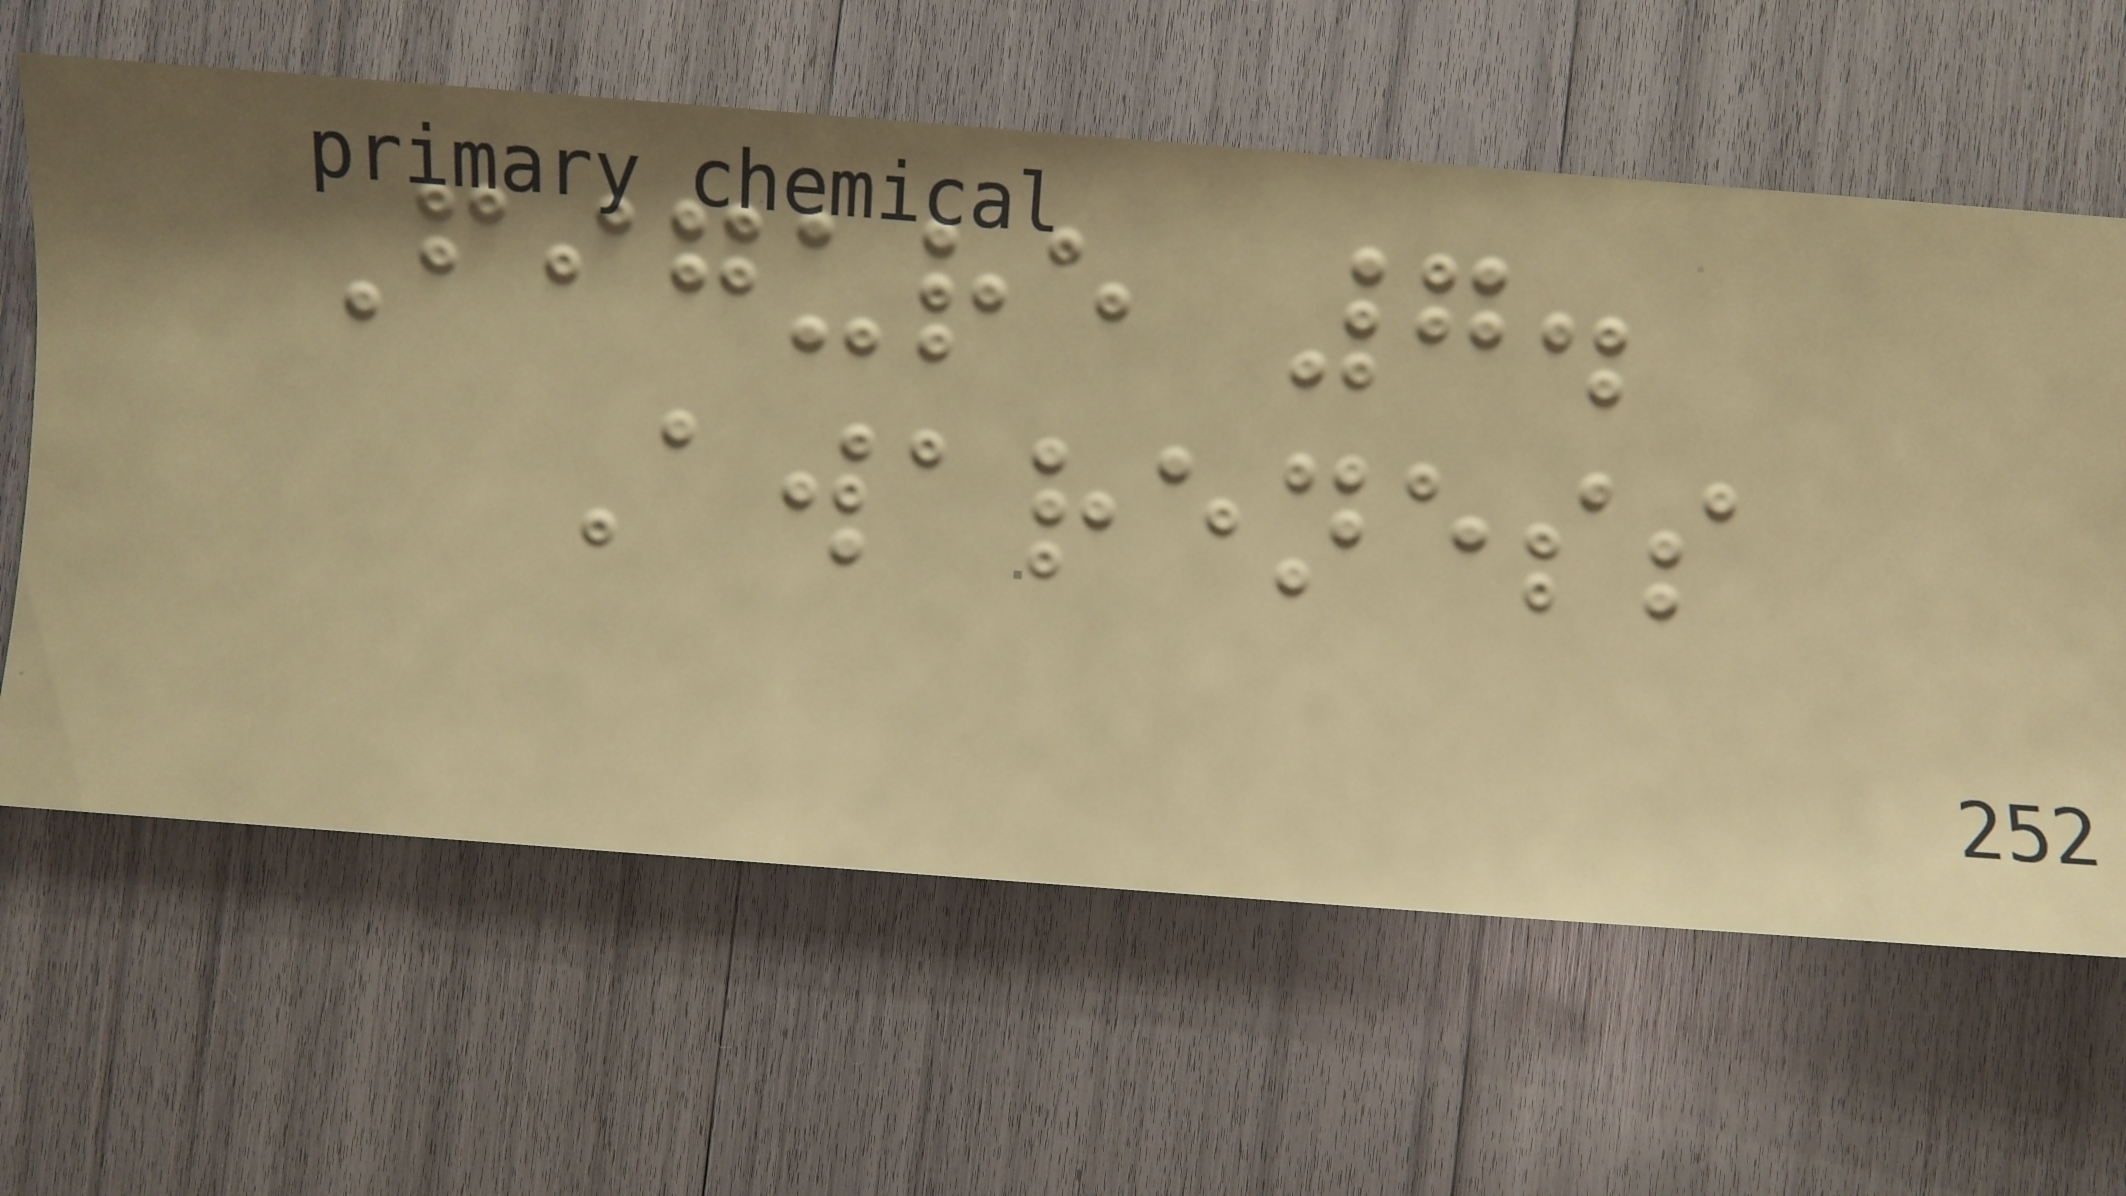Figure 7.
Awareness
